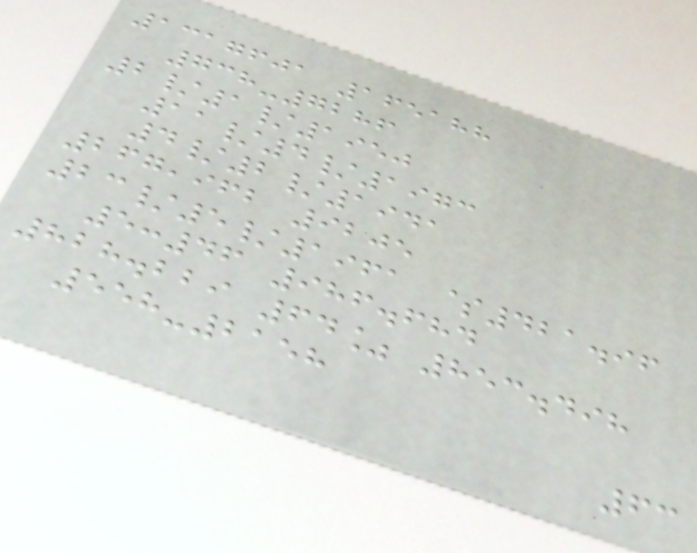1317601 165188
738-7286
2/1/1950
11/4/1973
4/2/1941
267,962 9205
23/5/1961 $421.96
5:46 986.684
828.229 64% 853.498
558-2158
63
